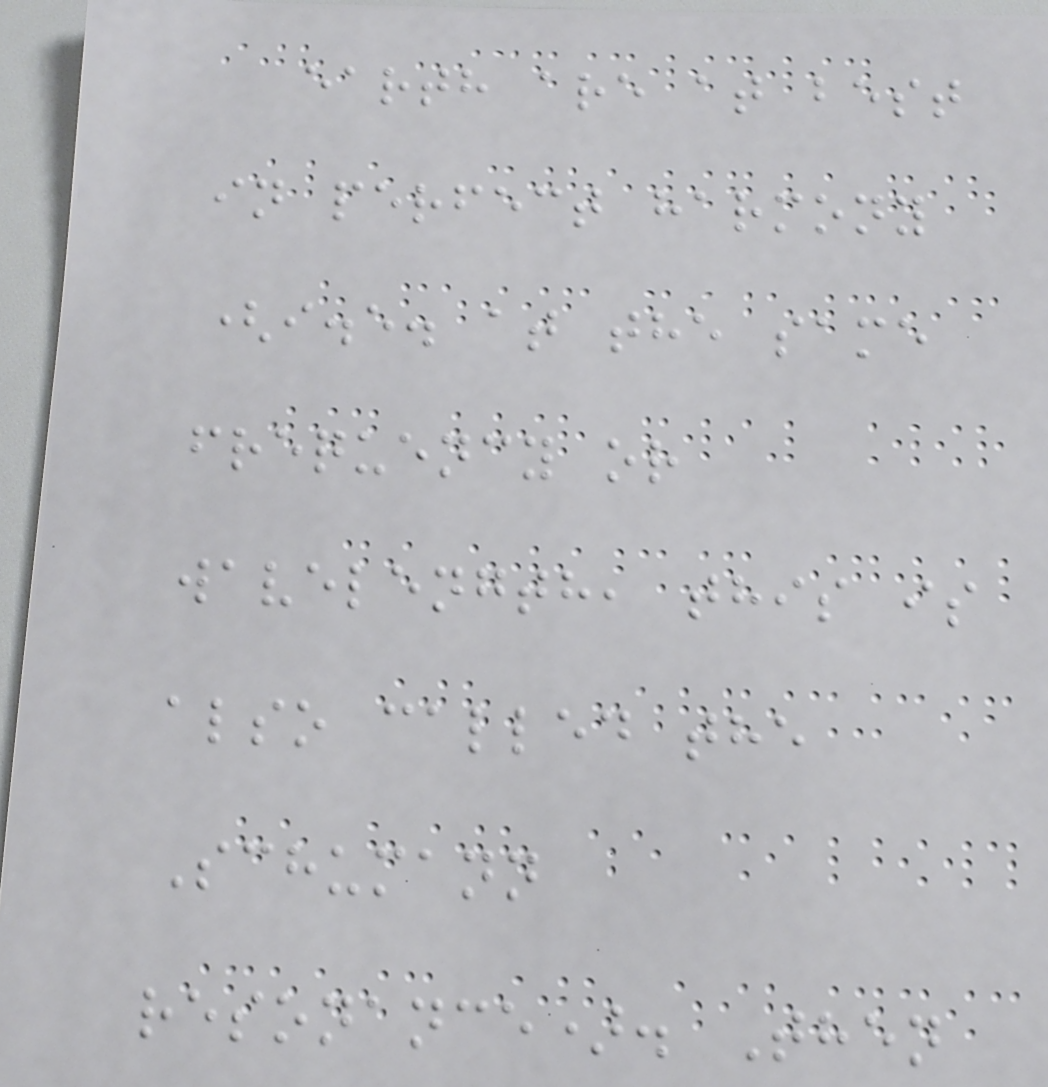earth are at best
in perfect harmony
(i.e. at the same
frequency or
wavelength, this is
also called the
Schumann
resonance). Then
